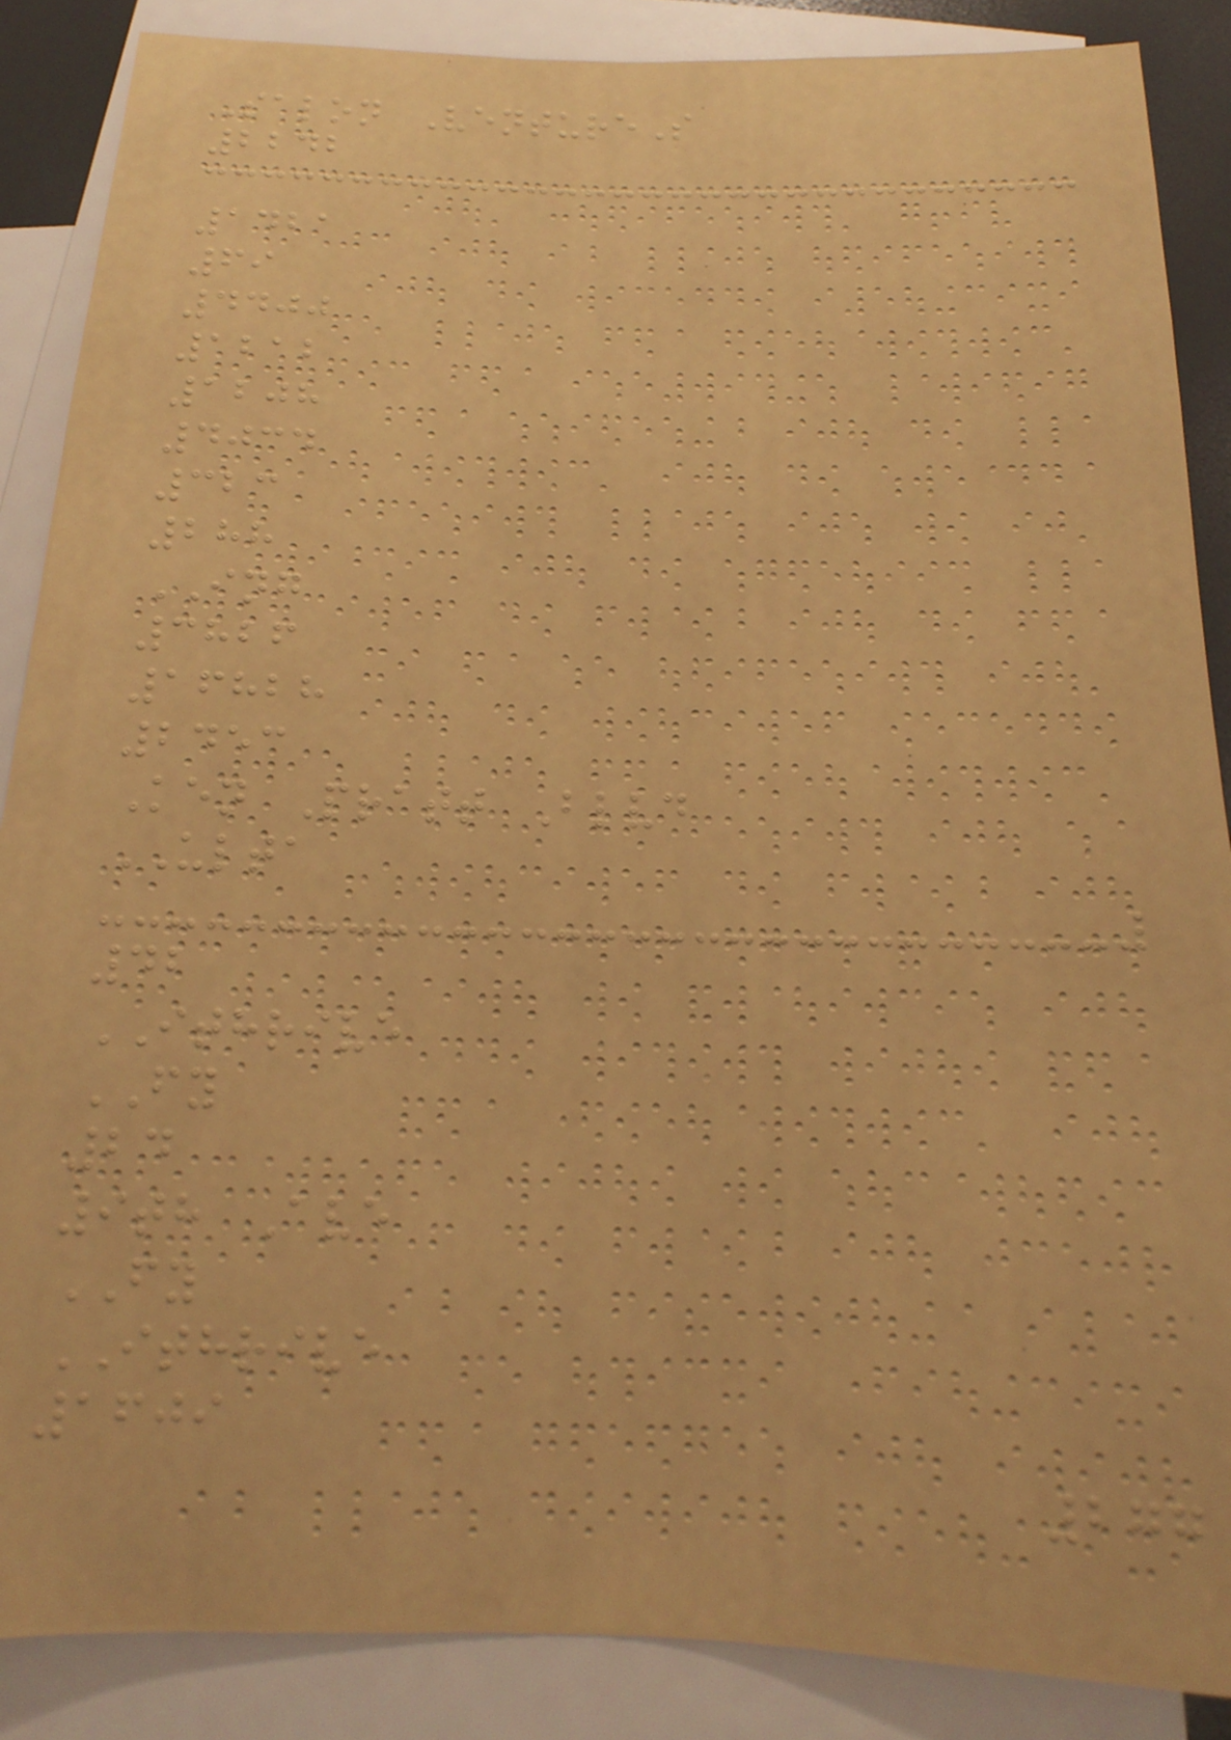Salon VentureS
2242
1421
69
4400
1212
1208
4034
323
288
ING
3826
16828
2453
Ken Pratt Blvd
ULTA
42
ITHRIVE
FY
24
9th Ave
FY
ITHRIVE
1609
277
